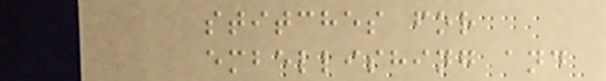stitches for
embellishing and
